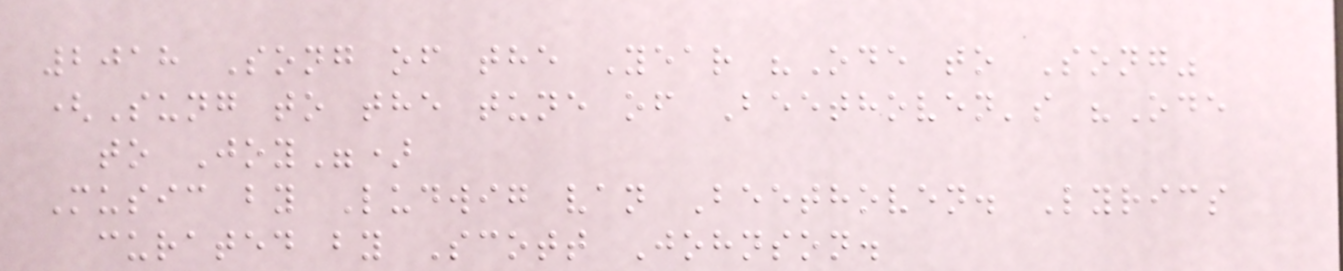2018 Song of the Year "Ode to Song"
(Sung to the tune of Beethoven's "Ode
to Joy")
Music by Ludwig van Beethoven. Lyrics
curated by Scott Johnson.
